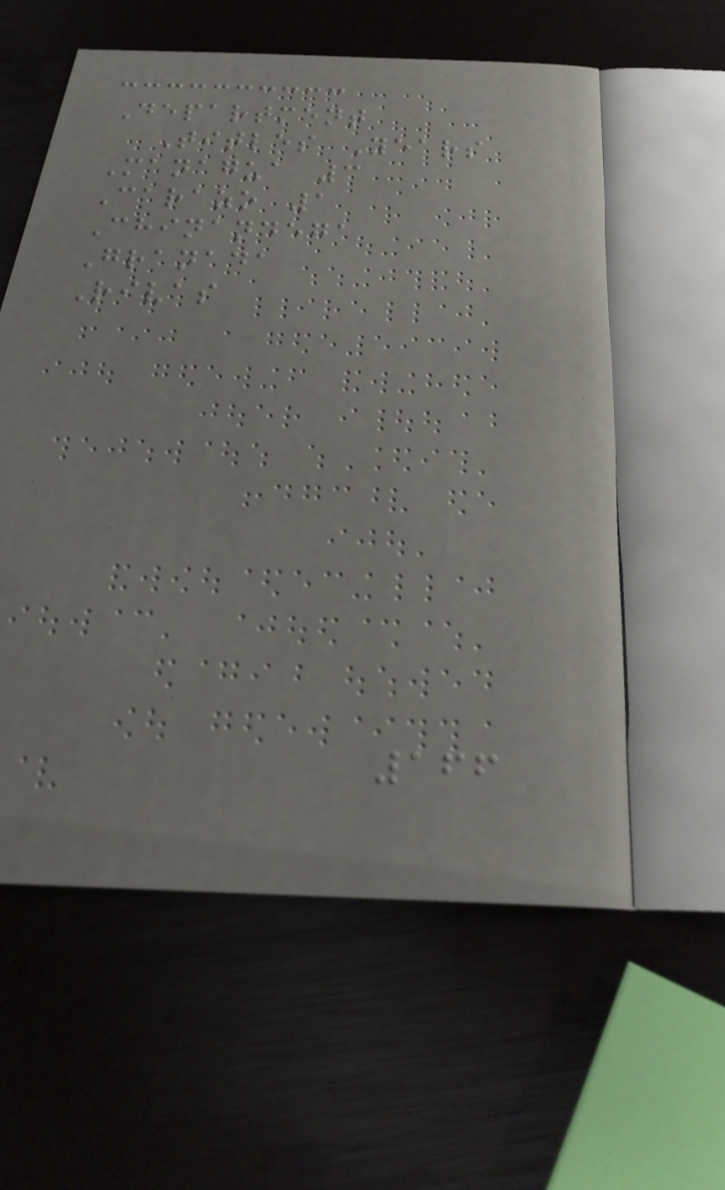Department
Titles Years
Managua 3
Carazo 1
Chinandega
Granada
Rivas
166
